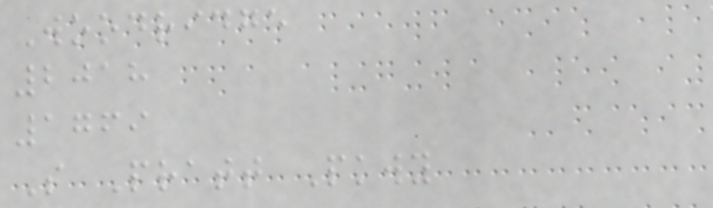Woodridge
2018
1769
S Pratt Pkwy
